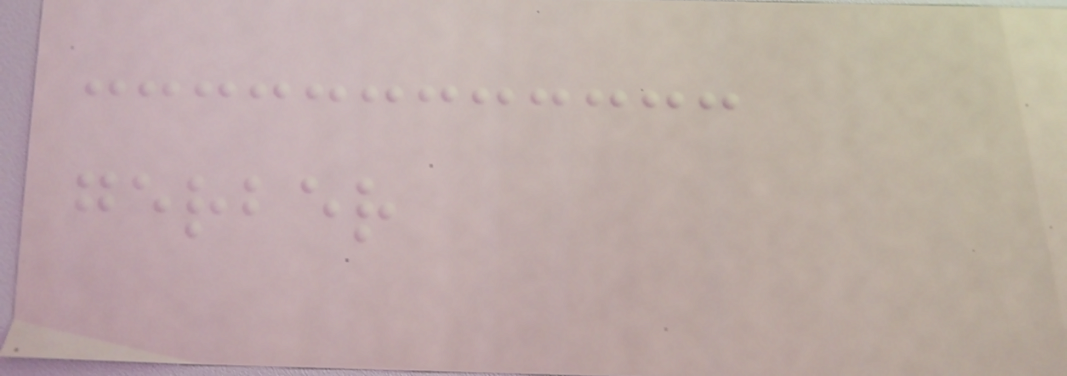gerber
